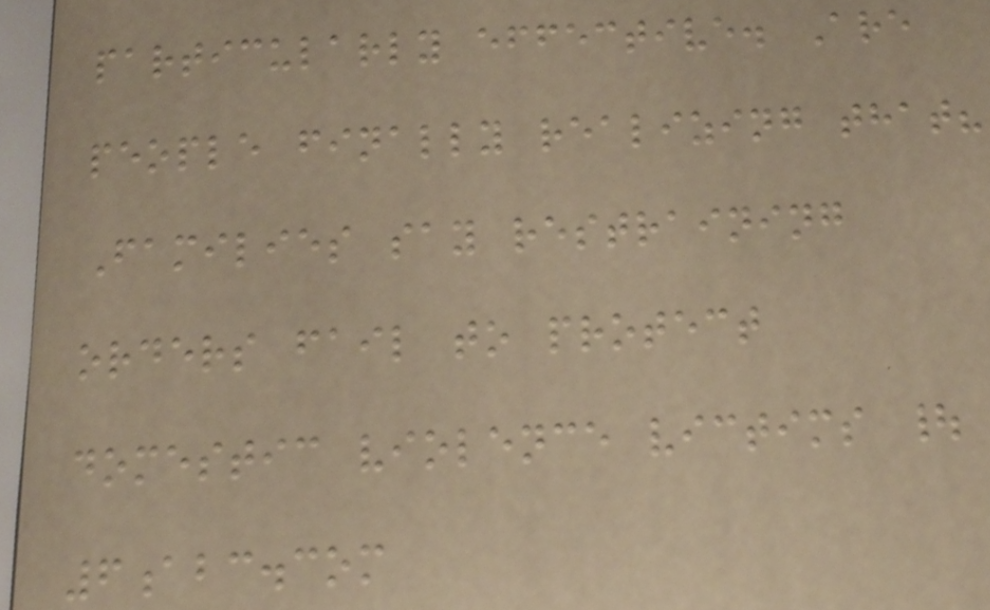particularly effective. Are
people finally realizing that?
Families say restraining
orders fail to protect
domestic violence victims |
6abc.com
